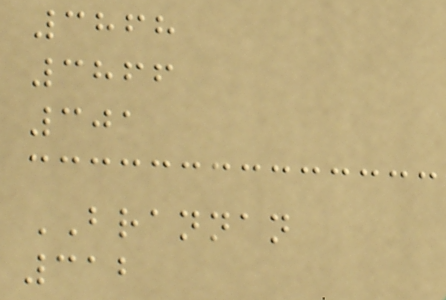3868
3866
301
BRANNAN
312
